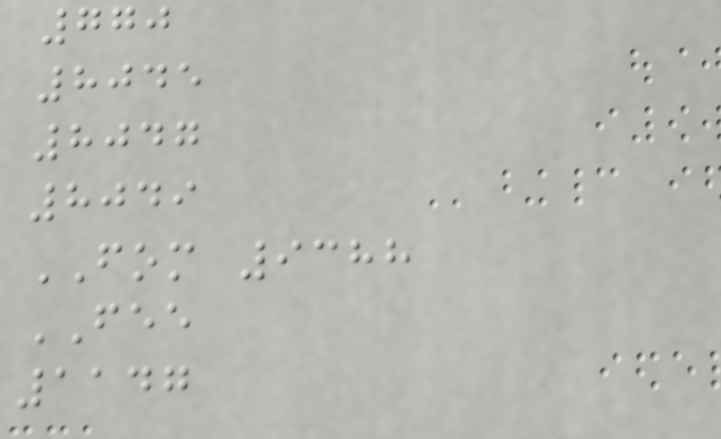770
8045
8047
8049
FOM 9388
FEE
1147
